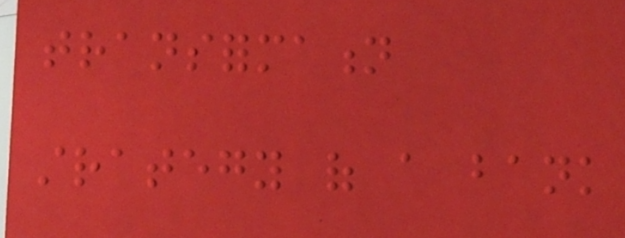transformation
strategy of a bank
